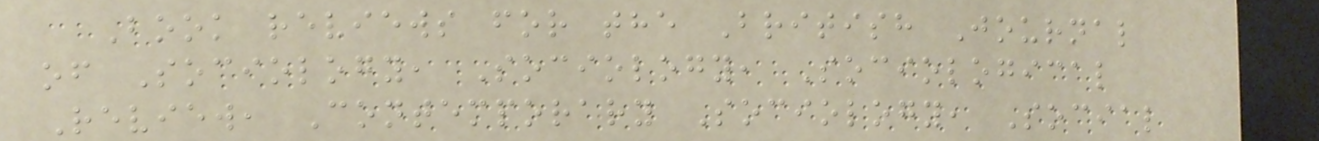Book reviews for the British Journal
of Sociology, Sociology, Sociological
Review, Contemporary Sociology, Social
